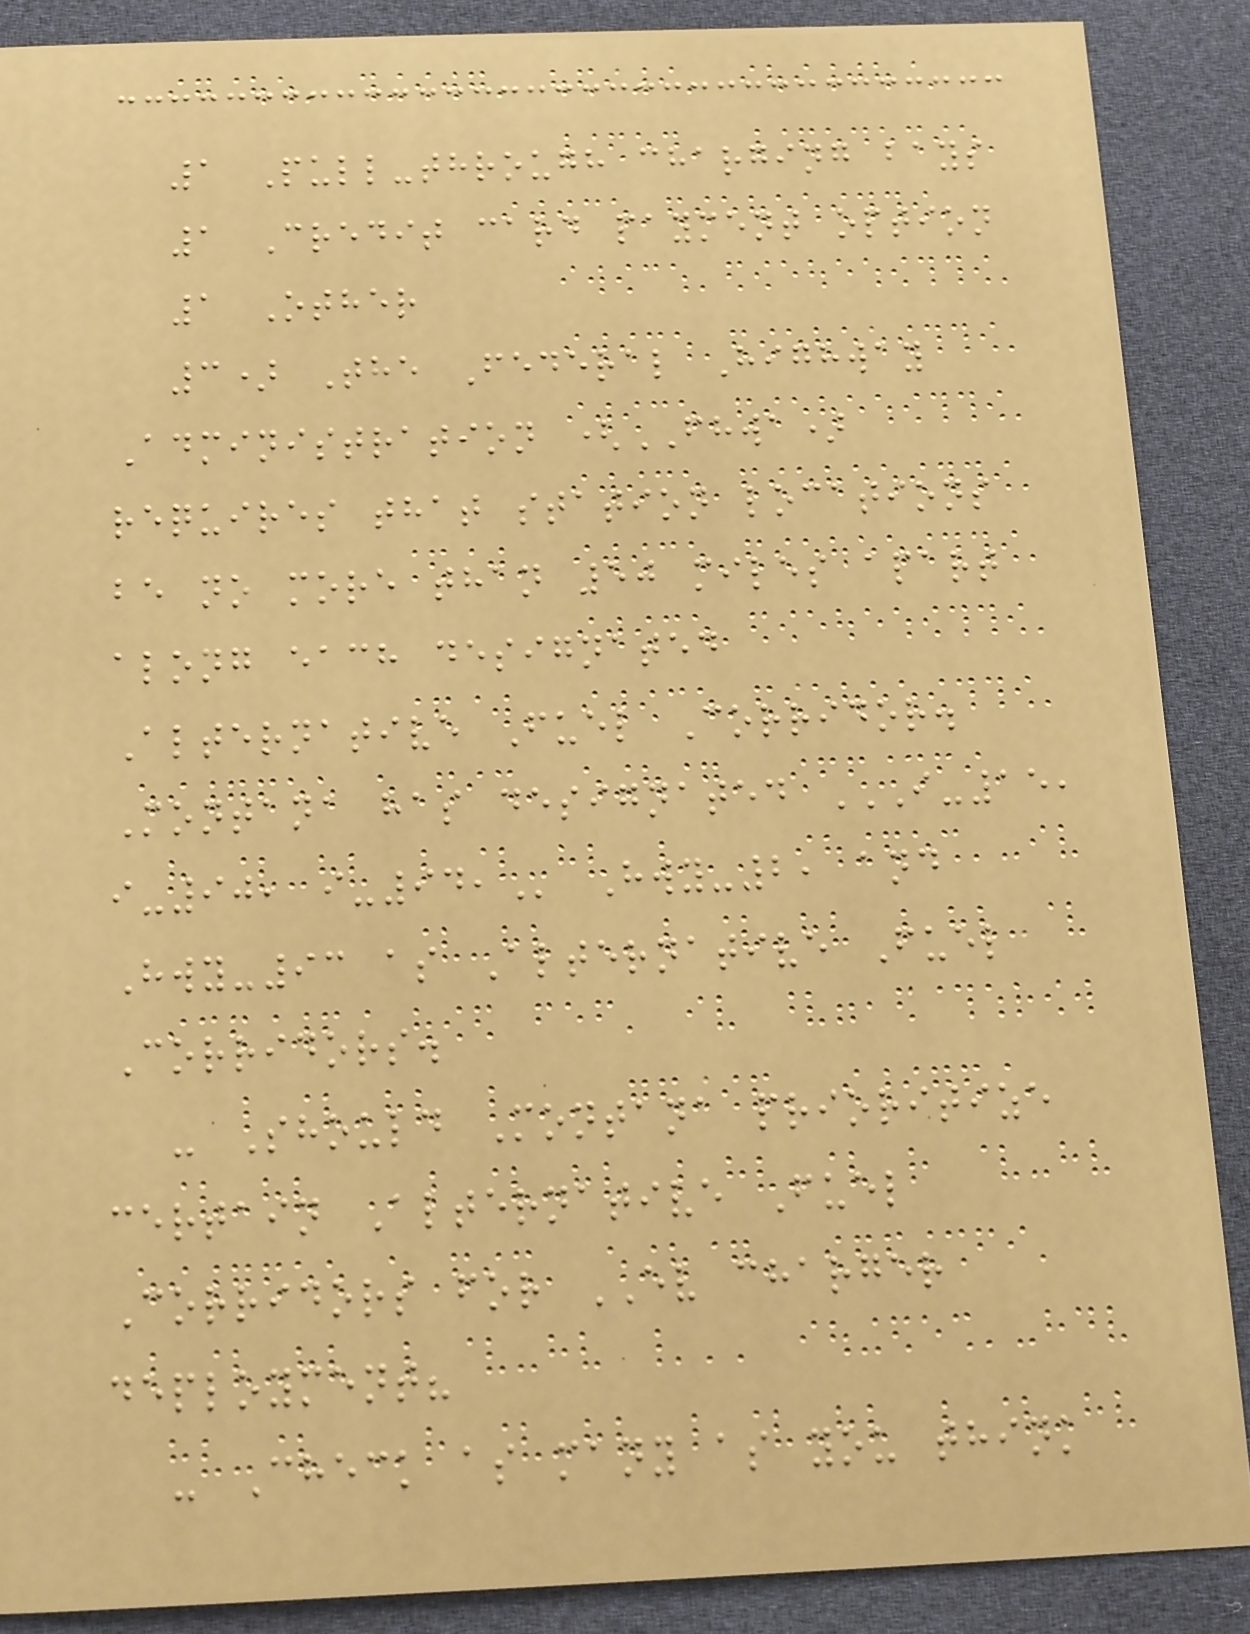1 Pull-through charging bays
1 Credit card payment option
1 Other
3) The Federal Highway
Administration (FHWA)
requires that station locations
be no more than 50 miles apart
along each designated
Alternative Fuel Corridor.
Montana has designated I-15,
I-90, I-94, Hwy-2, and
Hwy-93 as Alternative Fuel
Corridors.
- Should Montana prioritize
certain Alternative Fuel
Corridors for EV charger
deployment?
- Check as many as you think
